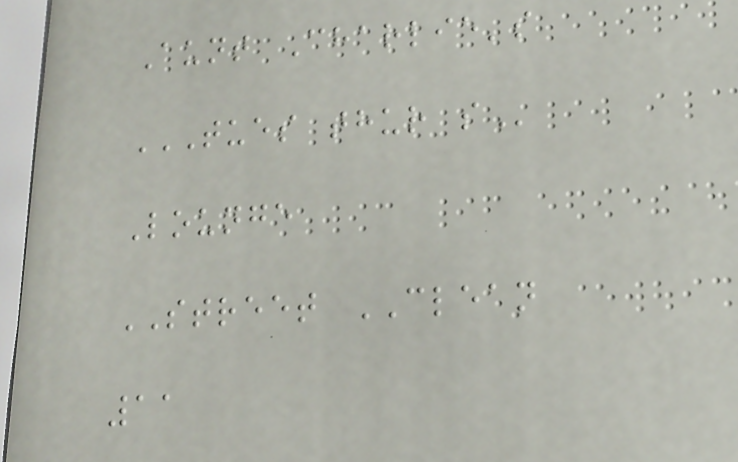Aunt Charlie's
TUES THUR S
Lounge
STREET CLEAN
11
